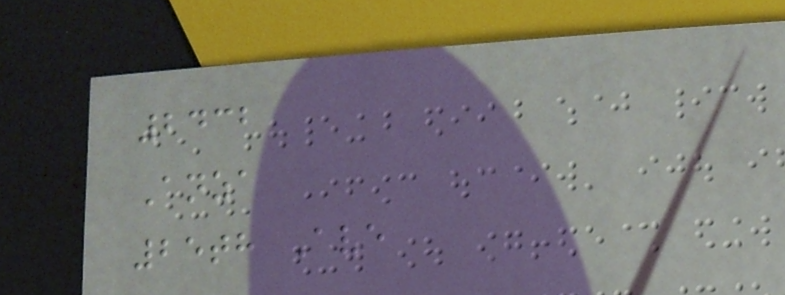2432
Anza
25th Ave
